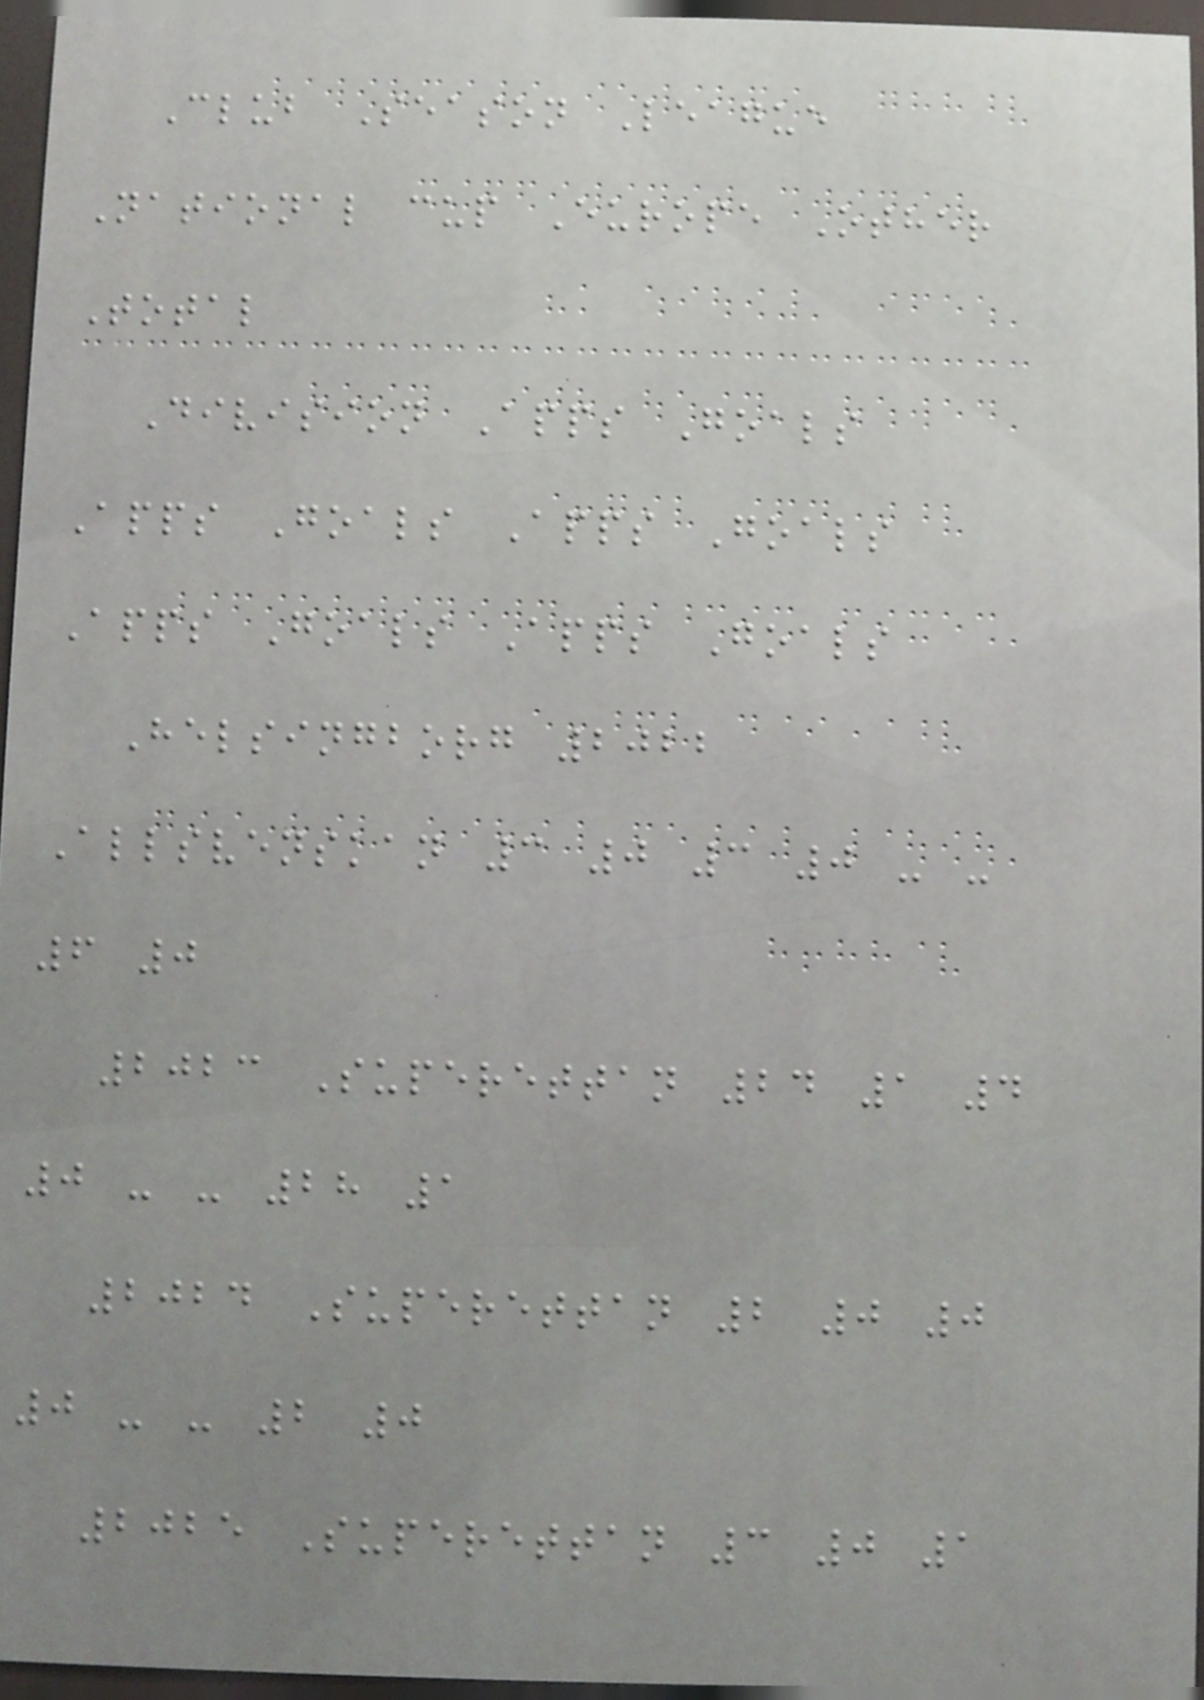Club Season League
National cup Europe Other
Total
Division Apps Goals
Apps Goals Apps Goals
Apps Goals Apps Goals
Helsingborg 2022
Allsvenskan 3 0 3 0 - -
6 0
2023 Superettan 24 1 4
0 - - 28 1
2024 Superettan 2 0 0
0 - - 2 0
2025 Superettan 3 0 1
